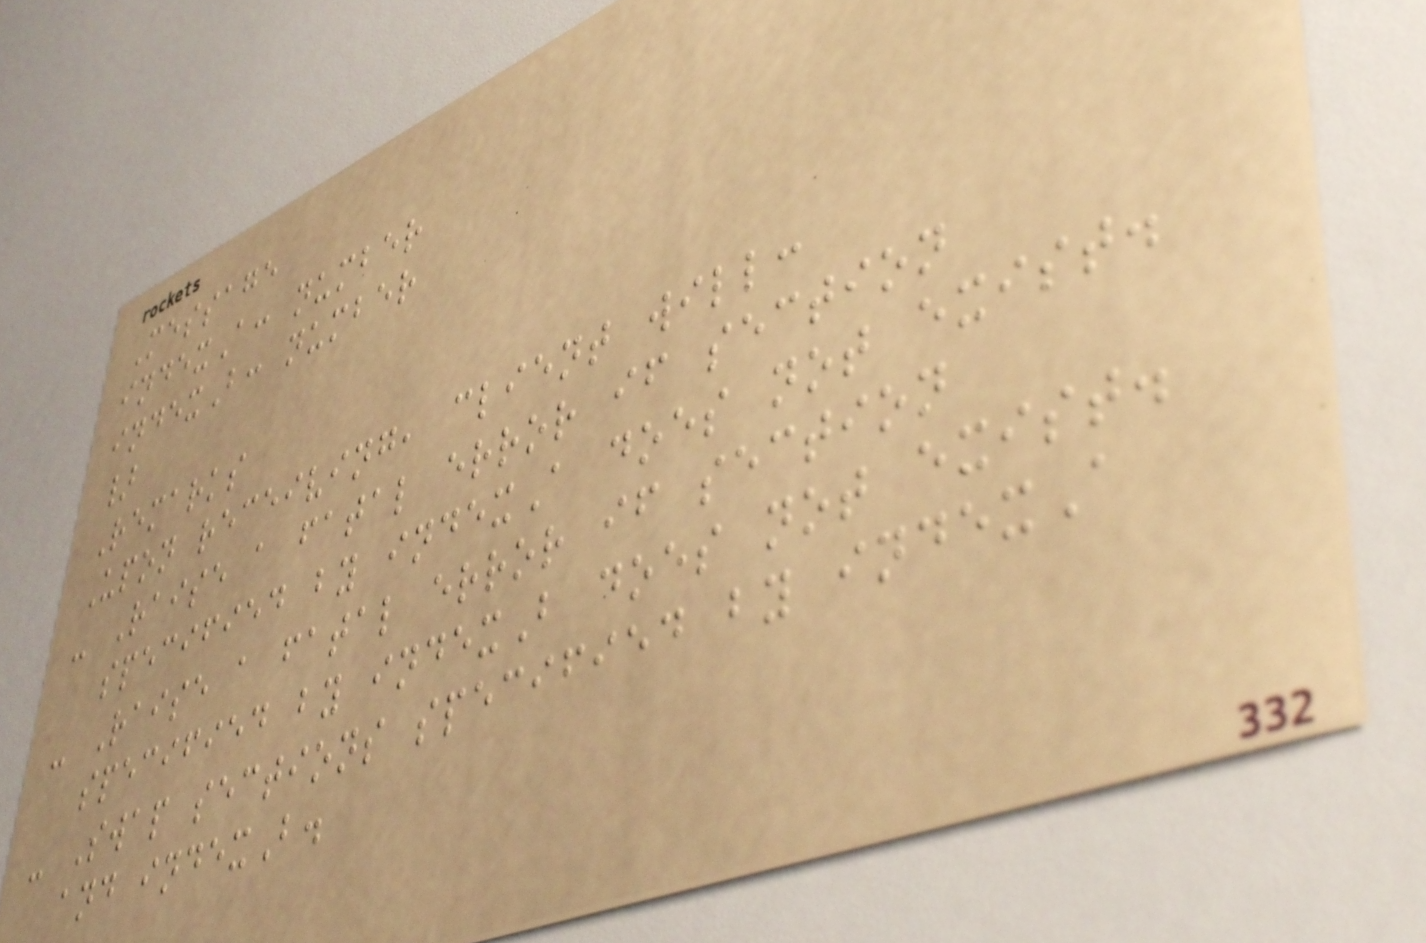Message
indexA: number
indexB: number
}
Remarks
Upon receiving, client will:
- Raise a fatal error if section
specified by indexA does not exist.
- Raise a fatal error if section
specified by indexB does not exist.
- Swap sections specified by indexA
and indexB.
